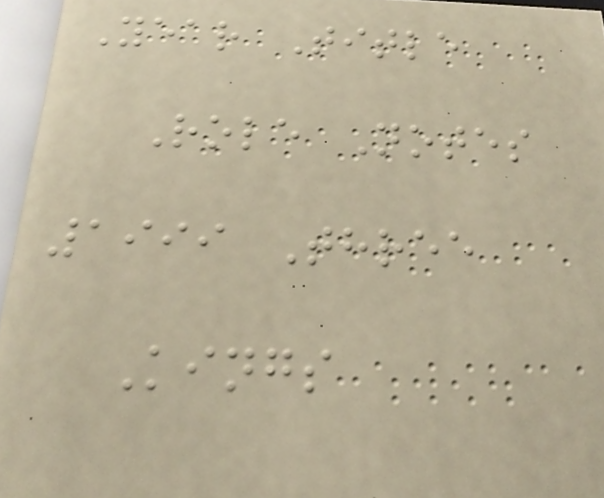Year Title
Role Notes
1999 Three
Kings
